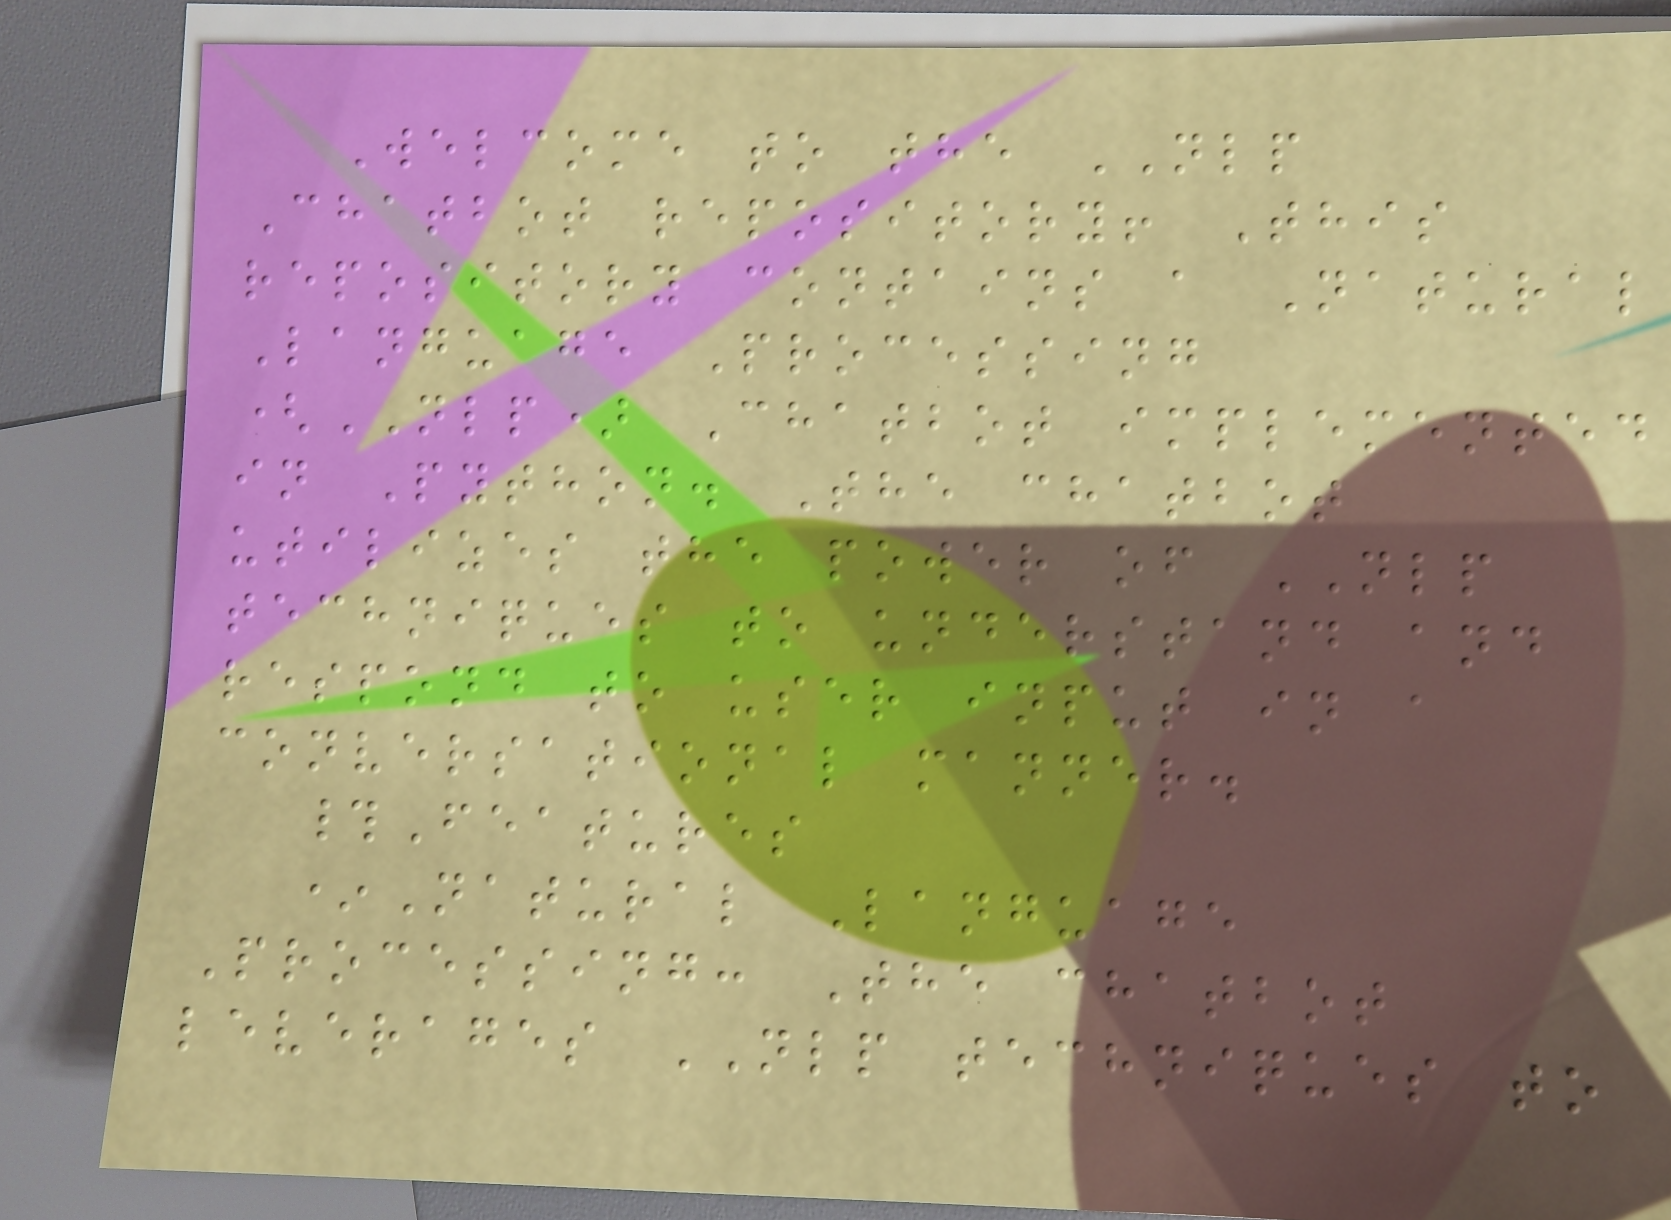Welcome to the NLP
Chatbot repository! This
repository contains a Natural
Language Processing
(NLP) Chatbot implemented
in Python. The chatbot
utilizes the power of NLP
techniques to understand and
respond to user input in a
conversational manner.
#Features
*Natural Language
Processing: The chatbot
leverages NLP techniques to
